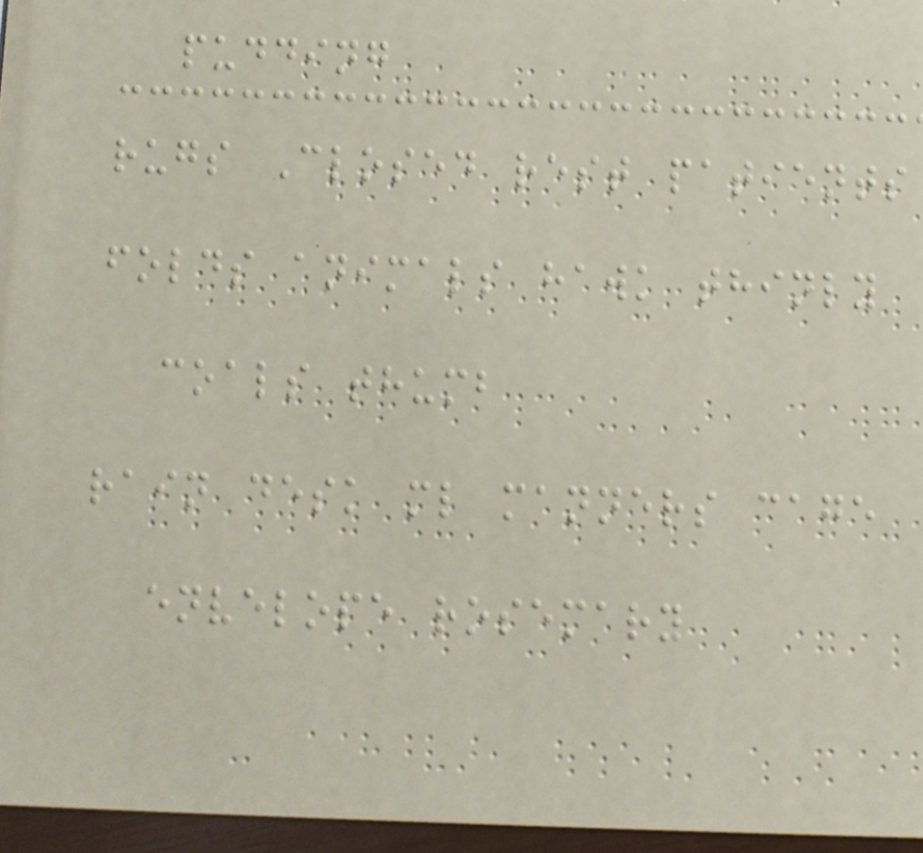pudding
rugs Closed rest patients
folds animals hawk thinly
coals thumb
rain desk ml manners cage
envelope rosemary
